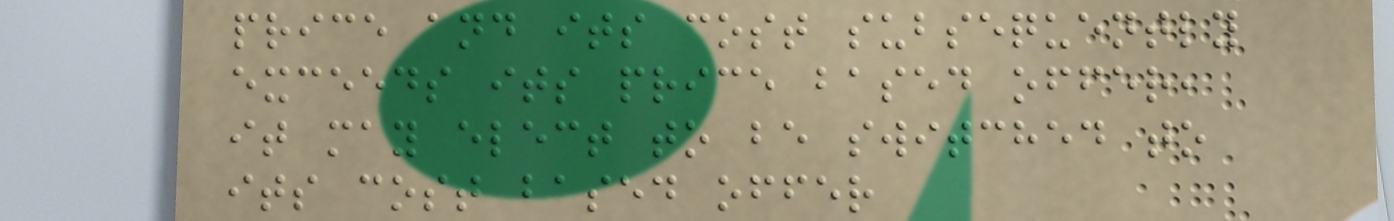price and its cost subsequently
exceeds its price based offer,
it may elect to be switched to
its cost based offer
